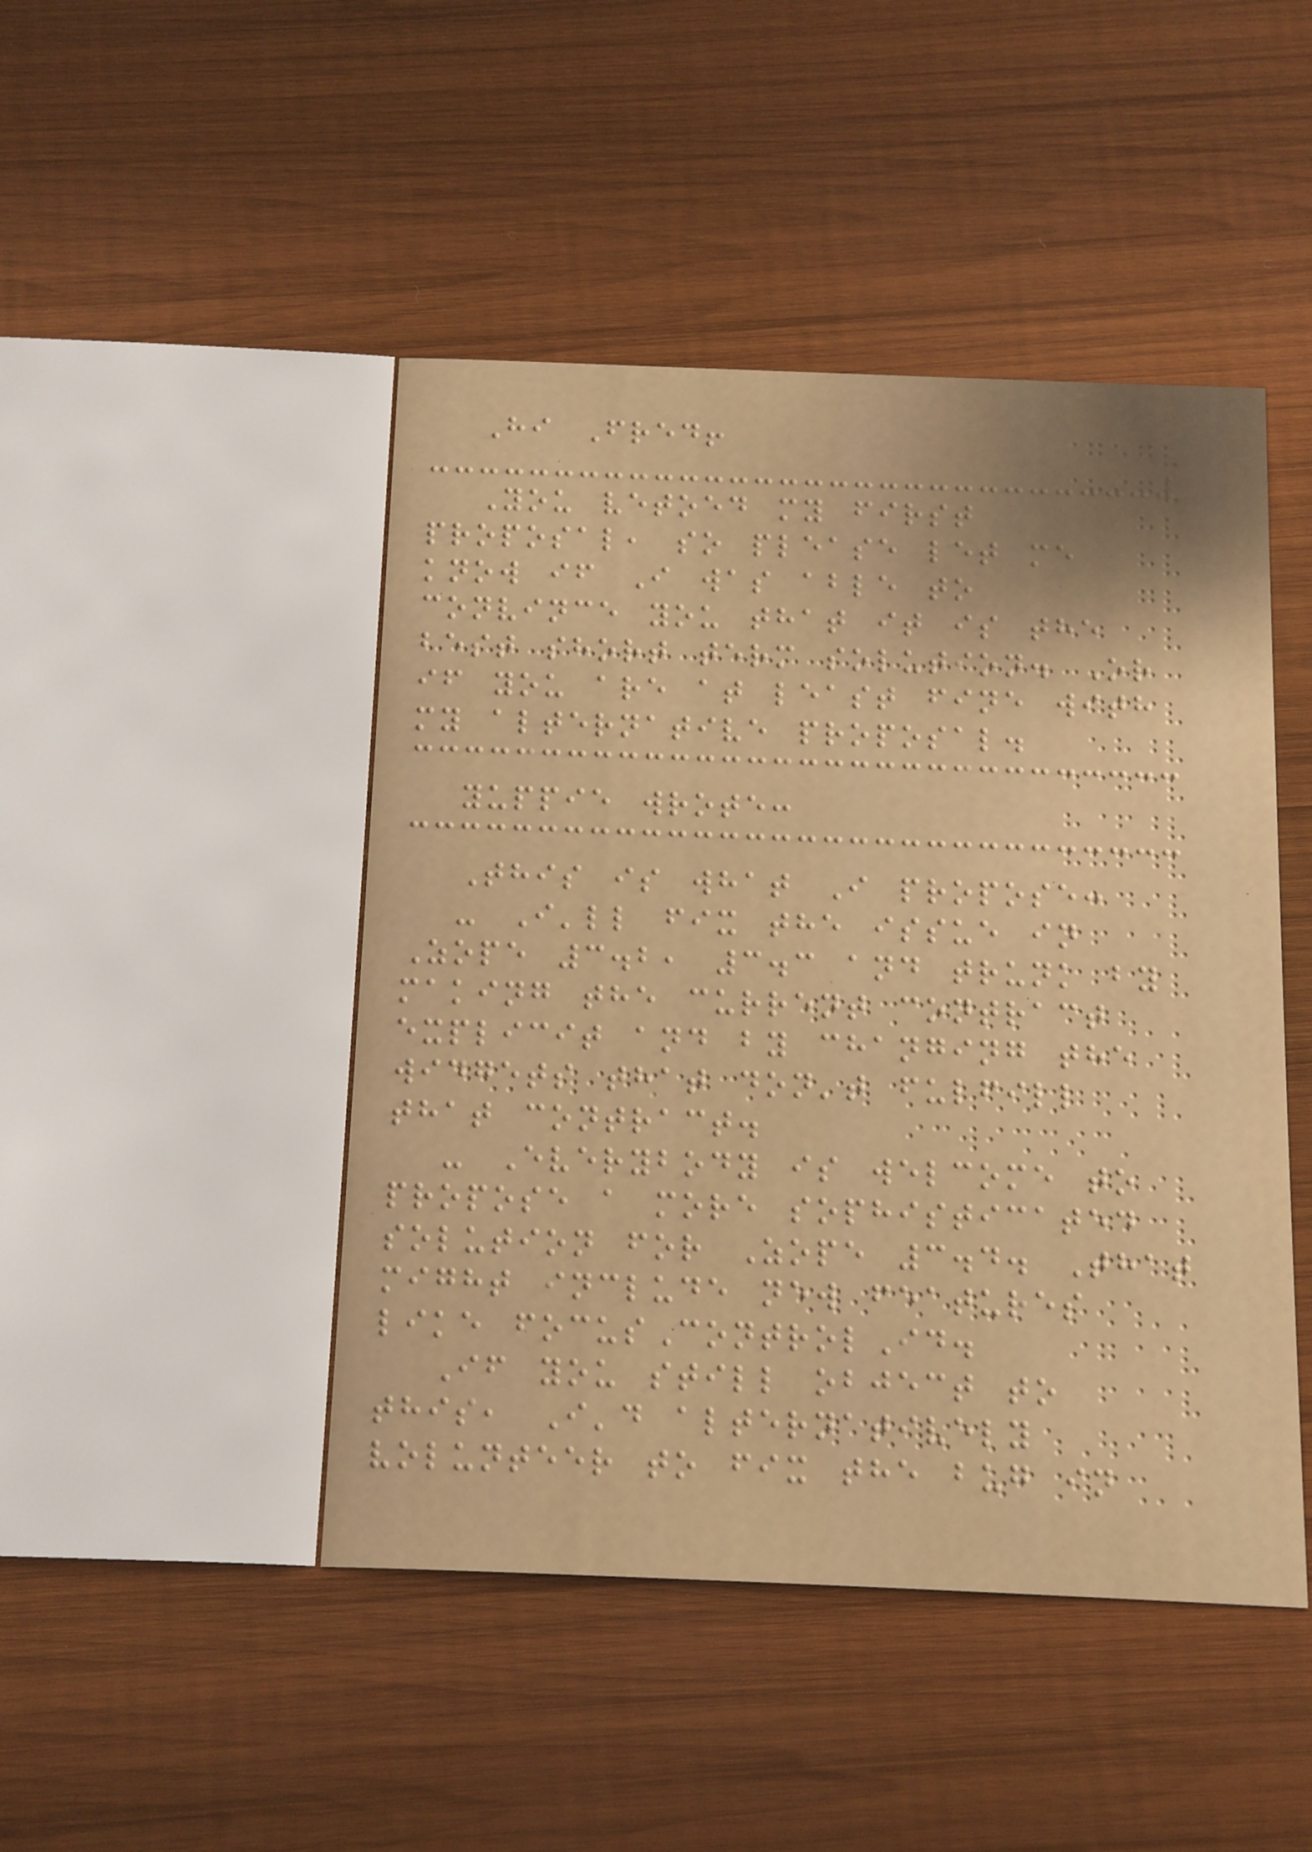Hi Fred!
You vetoed my first
proposal, so please let me
know if I was able to
convince you that it is the
best short term solution. Or
if you are at least fine with
my alternative proposal.
yuppie wrote:
This is what I propose:
- I'll fix the issue in
Zope 3.2, 3.3 and trunk by
making the current contract
explicit and by changing the
widgets that don't fulfill
that contract.
- Everybody is welcome to
propose a more sophisticated
solution for Zope 3.4. That
might include new features
like focusControlId.
If you still object to
this, I'd alternatively
volunteer to fix the bug in
